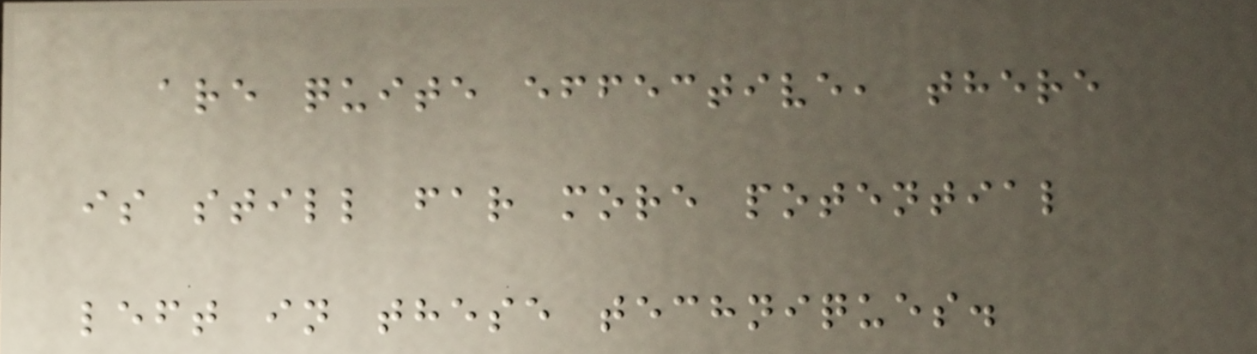are quite effective, there
is still far more potential
left in these techniques.
